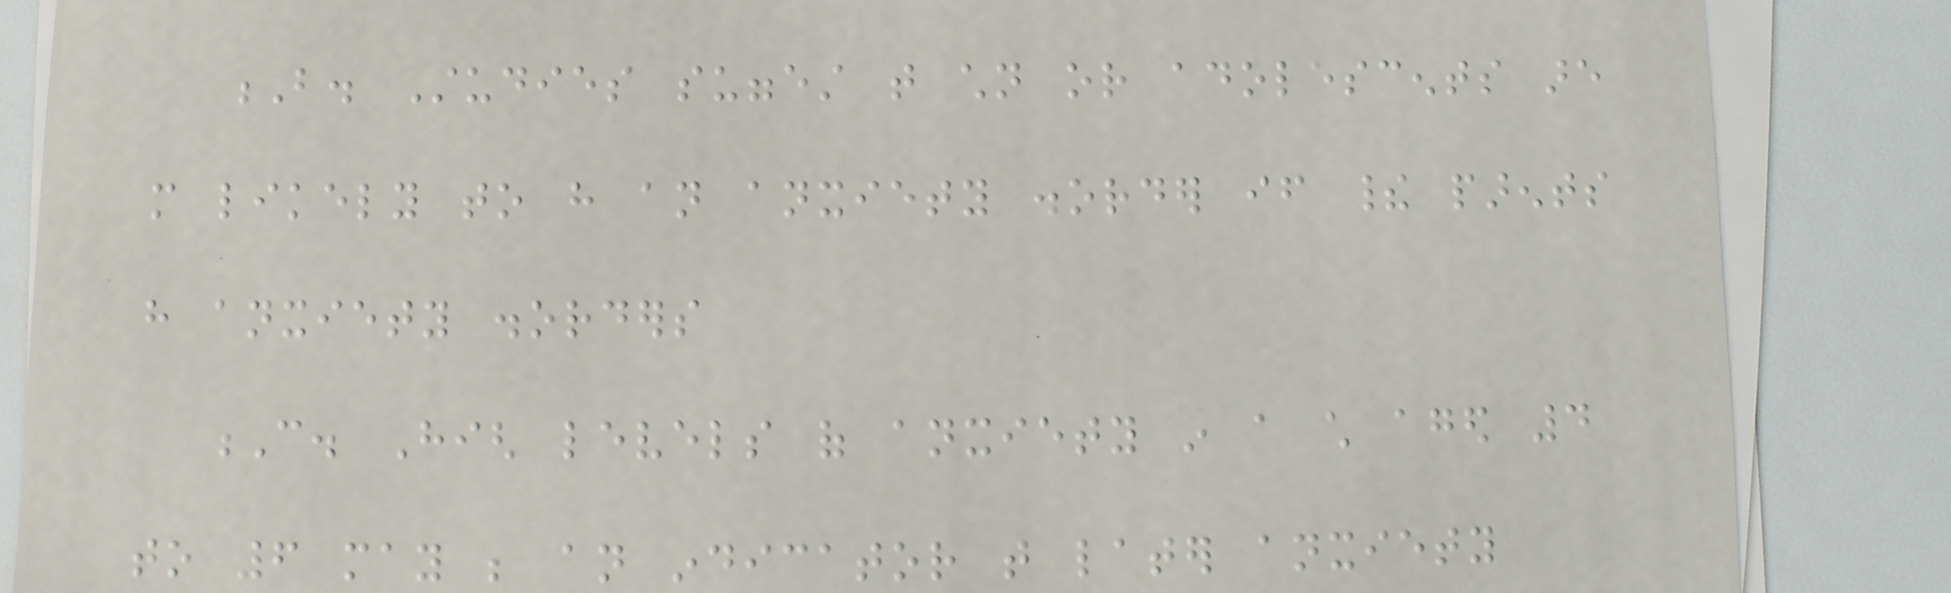B. Studies suggest that children or adolescents are
more likely to have an anxiety disorder if their parents
have anxiety disorders
C. High levels of anxiety in a child aged 4
to 6 may be an indicator that later anxiety
